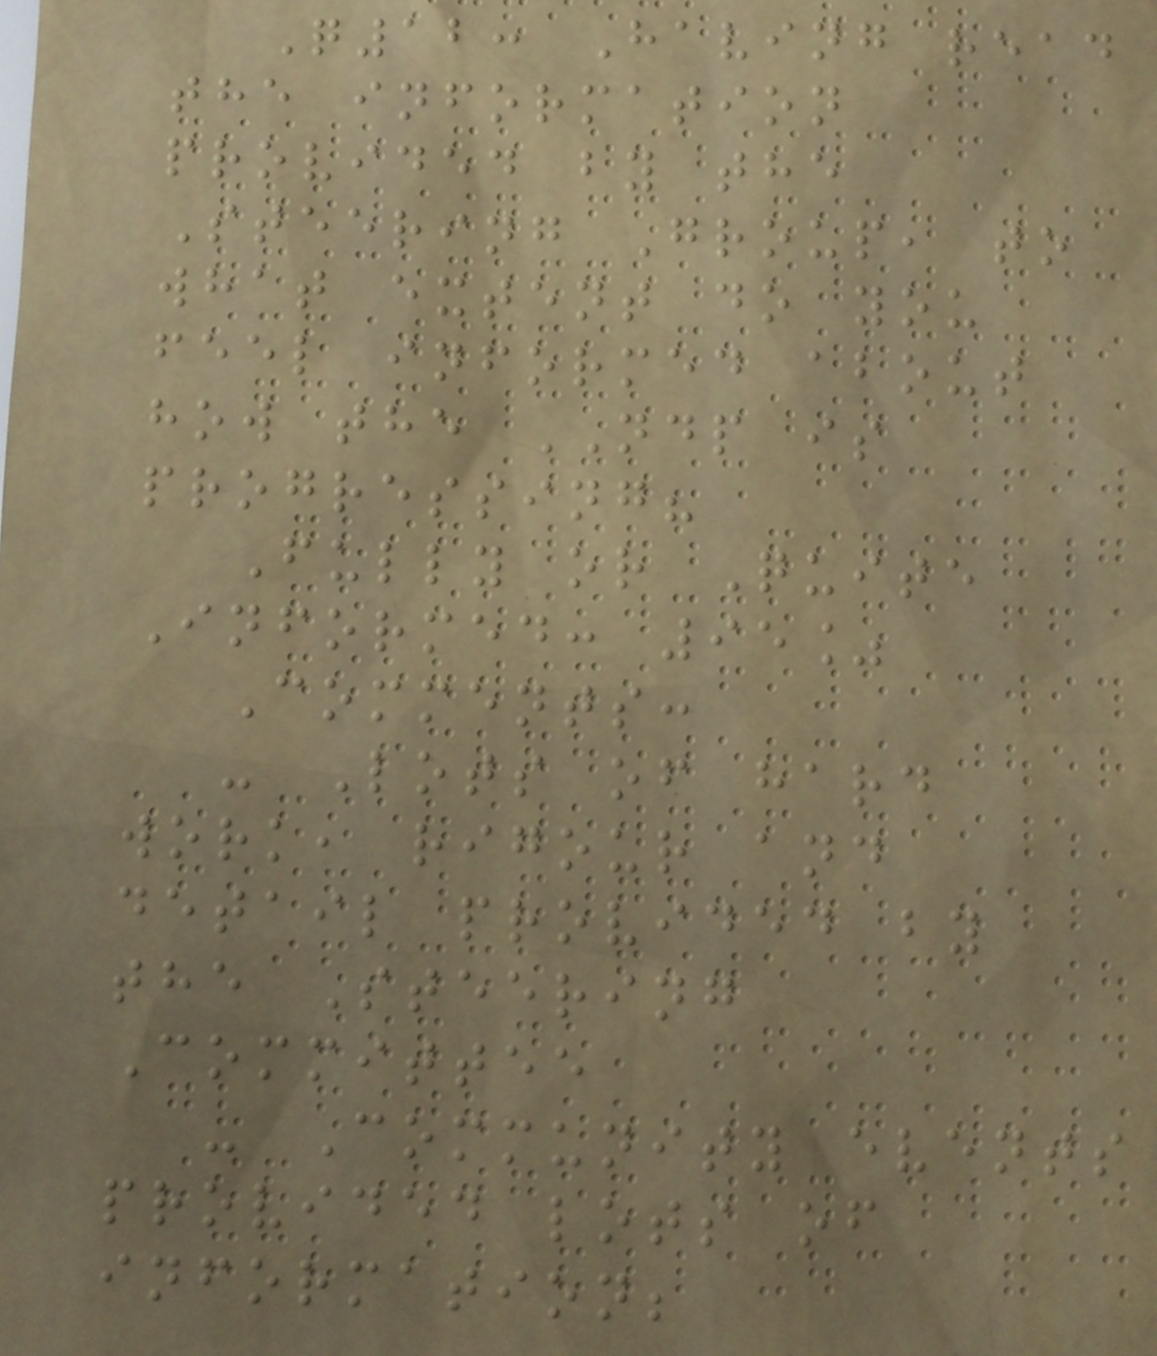Q12: Having read
the information
provided by the
Steering Group, to
what extent do you
feel informed about
how the NDP is
progressing?
Fully or Quite
Informed: 95%
Comments:
- Lots of hard
work, rigour and
detail provided by
the Steering
Committee
- Community events
provided lots of
information;
